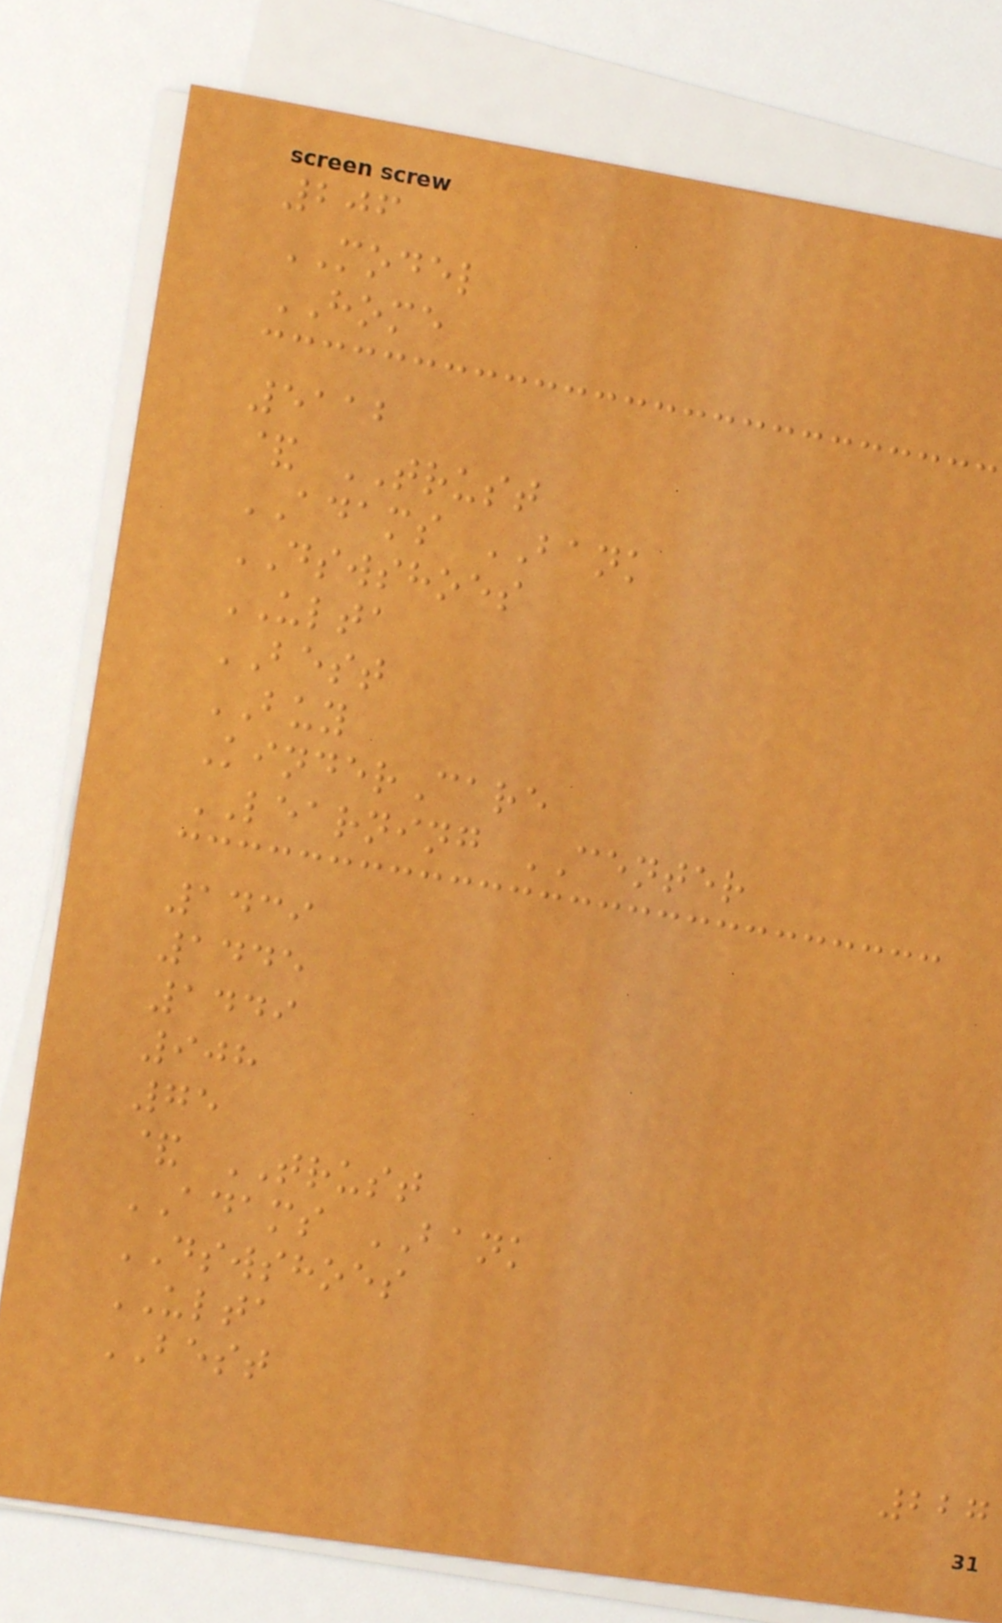206
MODEL
HOME
5112
& TRUST
ADAMS BANK
DSWSHOES
ULTA
BEST
BUY
KinderCare
LEARNING CENTER
1439
1445
1449
908
75
& TRUST
ADAMS BANK
DSWSHOES
ULTA
BEST
227
